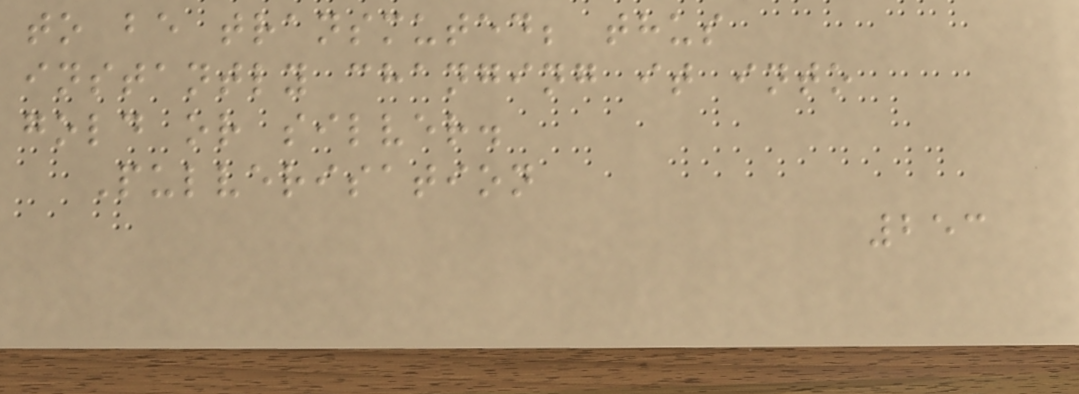to be transmuted; thus
instantly changing it into
gold or silver.
Pulverisation
253
